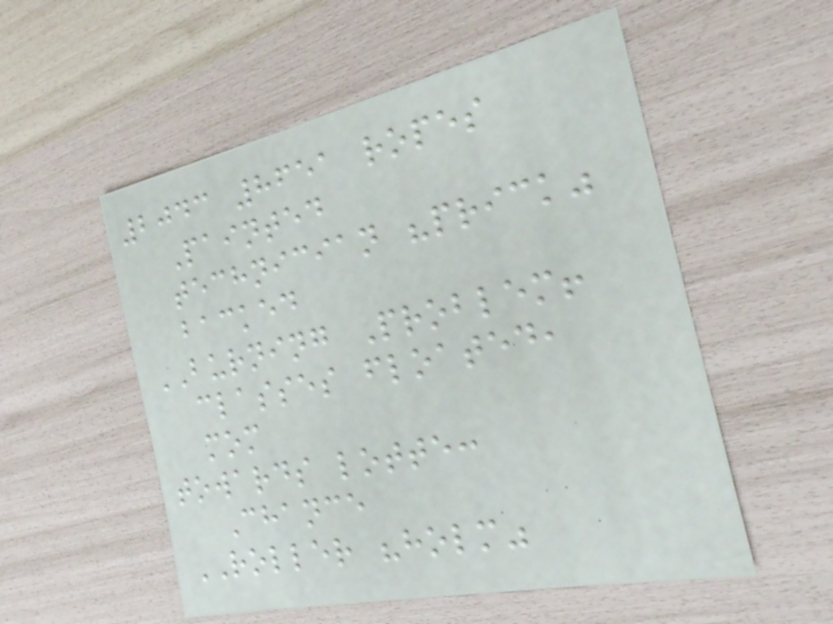2043 8651 ropes
Painted
technician "prick"
backed
BURNING Problem!
classes floated,
mom
towards lotte:
Chance
ROLLER "holm"
